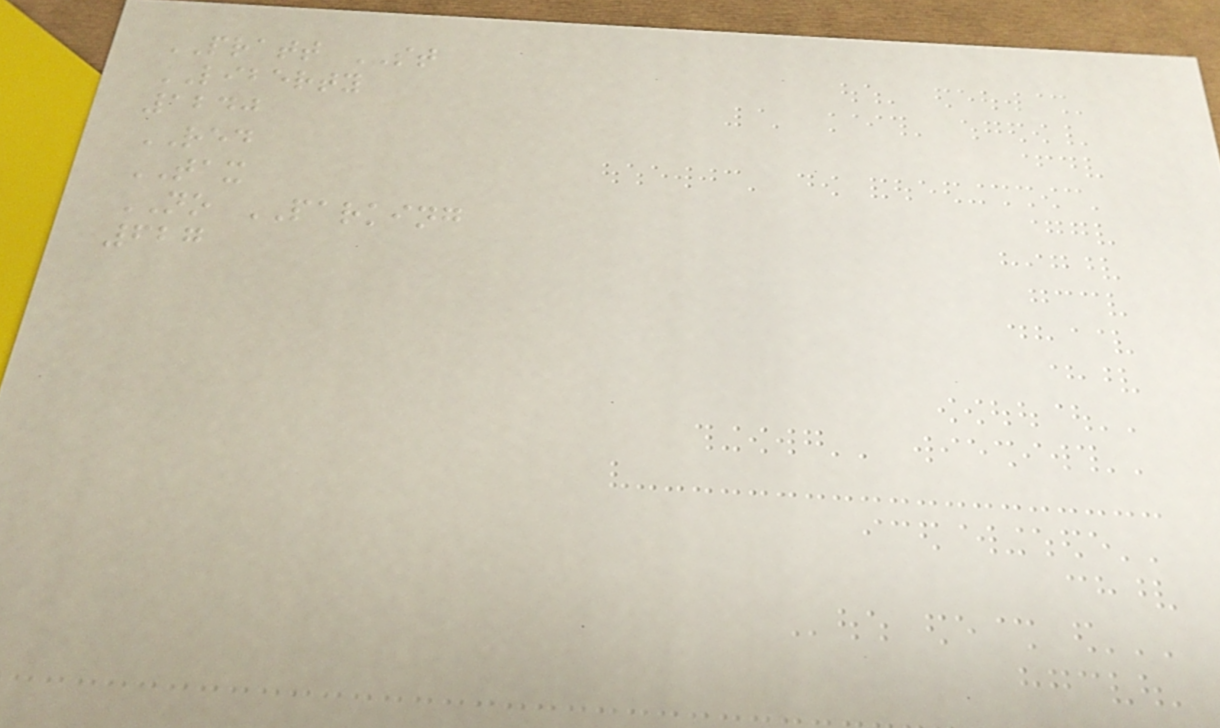PRATT ST
LIBERTY
1240
RED
TAX
NO PARKING
627
